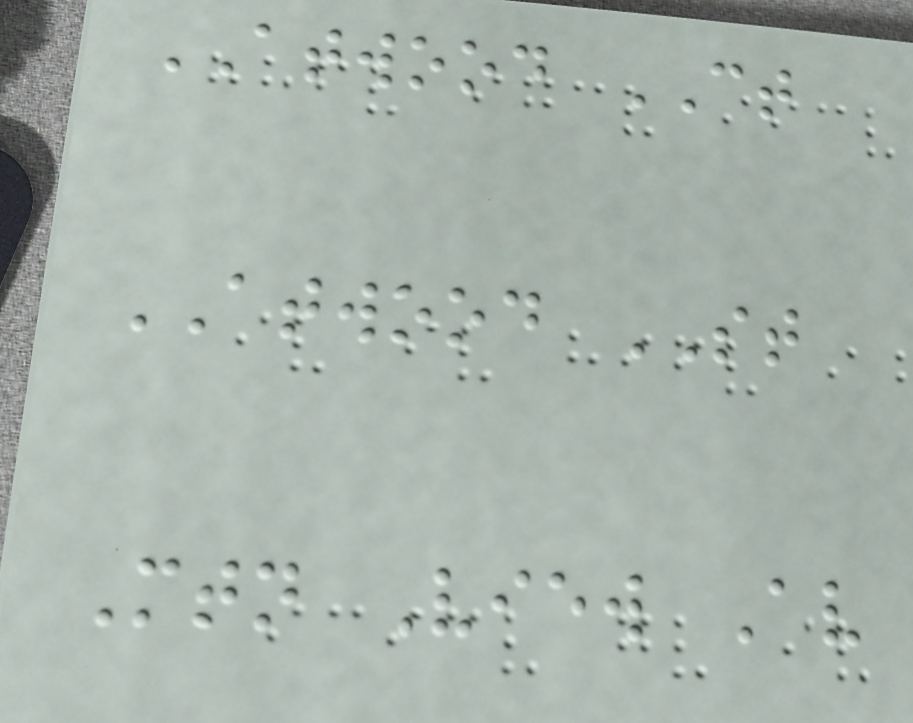ATWOOD CT
ATWOOD ST
Mtn View Av
